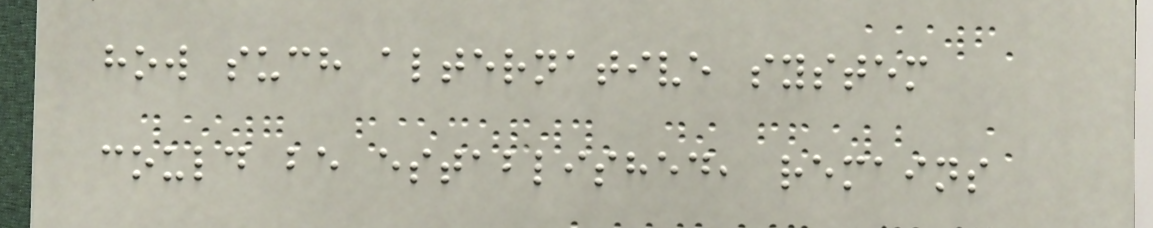how such alternative system
could be established, remains
